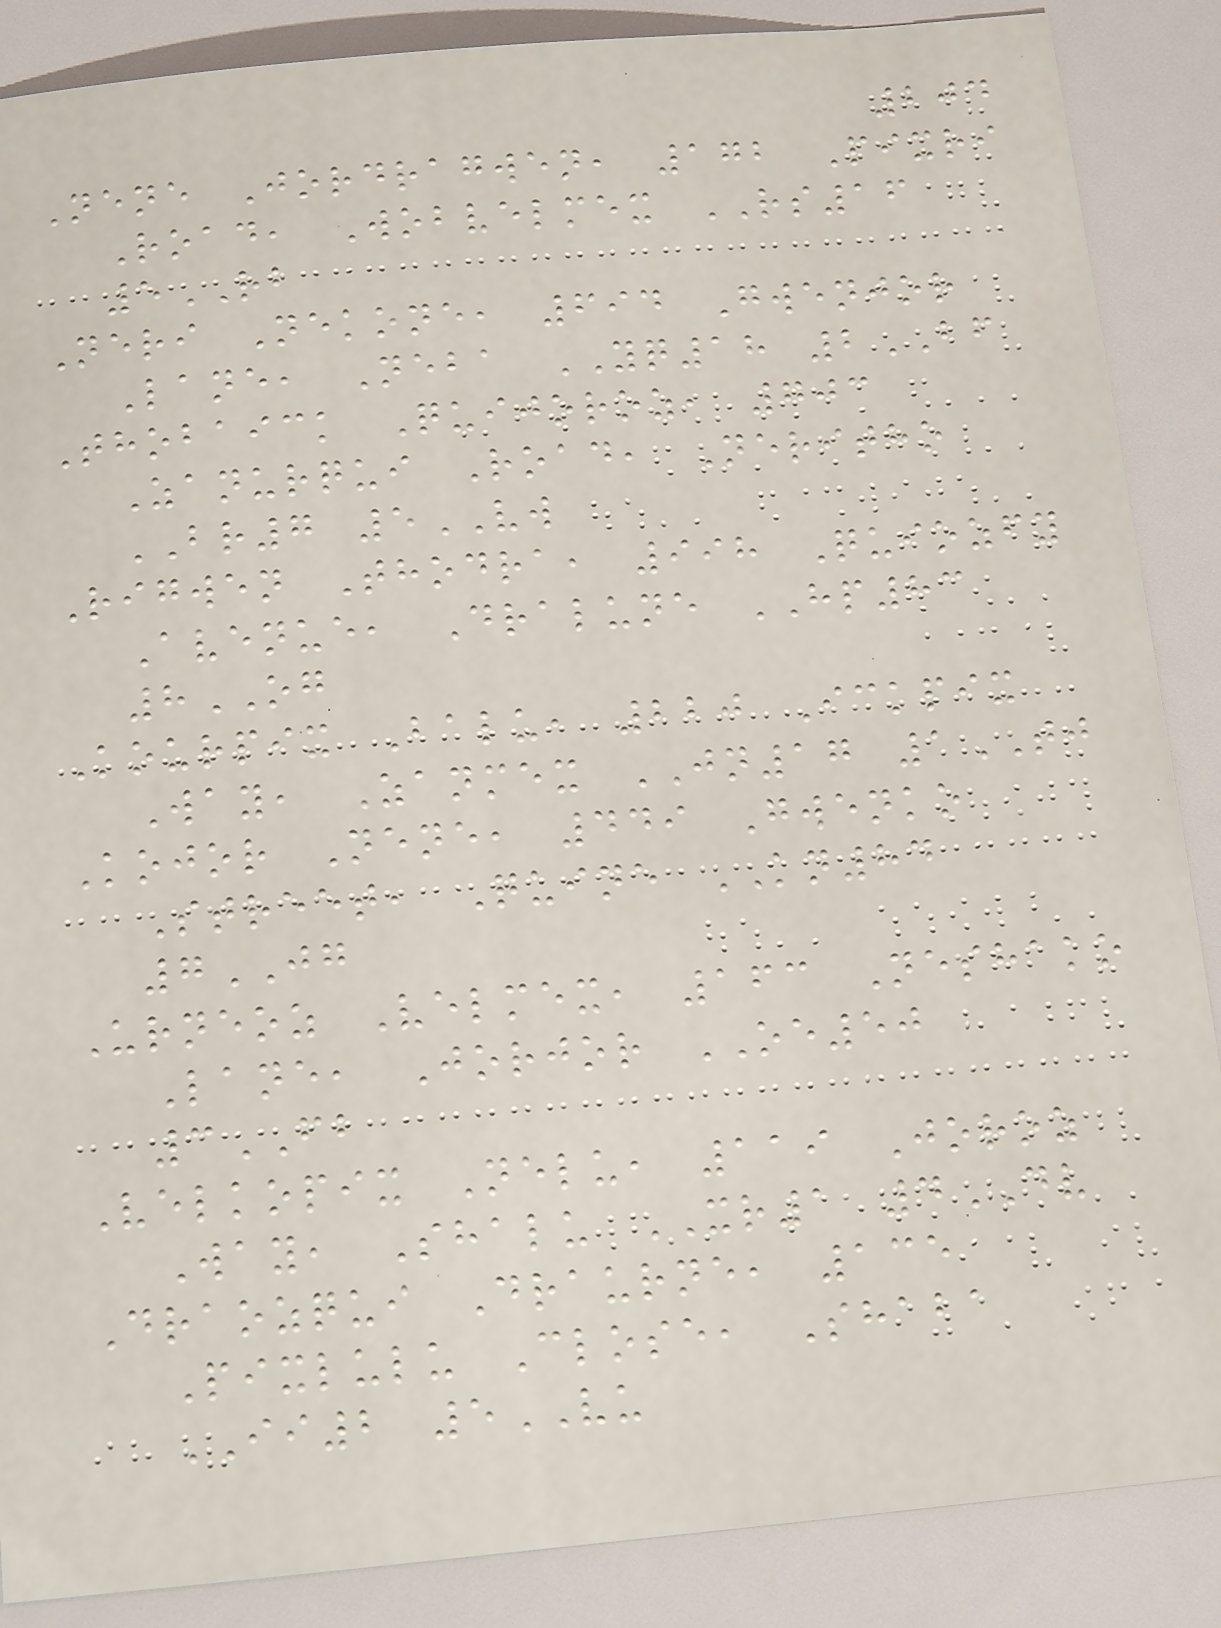204
Nene Jordragwen, 172 Pixri
Road, Wobvelmex RS16
5RB
Neri Nekone, 694 Gwenjor
Lane, Neba YQ18 2BF
Thobaick Quijoroz, 703
Zanurqui Road, Neritho
BR7 5VW
Rigwen Thodra, 998 Quiozfy
Avenue, Dralune HP83
8OG
Kourpix Balu, 220 Ickpix
Way, Zanmex JN17 1TJ
Kojor Nene, 449 Gwenko
Street, Quine KN84
7JG
Urneoz Velmex, 163 Neshako
Lane, Jorjor OE50
3FB
Velkopix Nelu, 119 Joroz
Way, Shalu XR1 4DV
Draozqui Draurne, 135
Pixlulu Close, Shaba
II2 5VU
